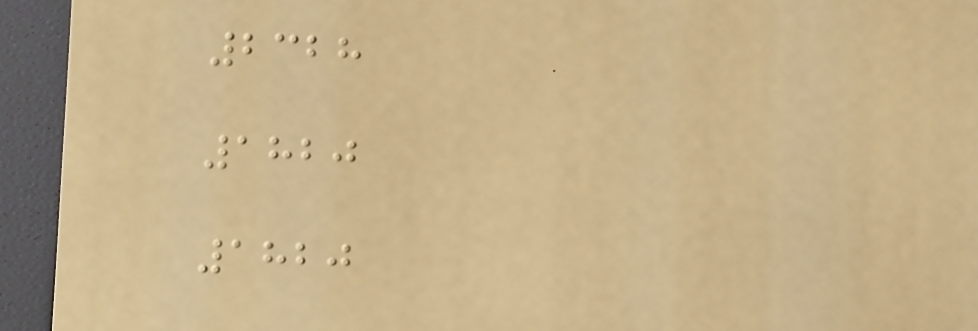2328
1820
1820
